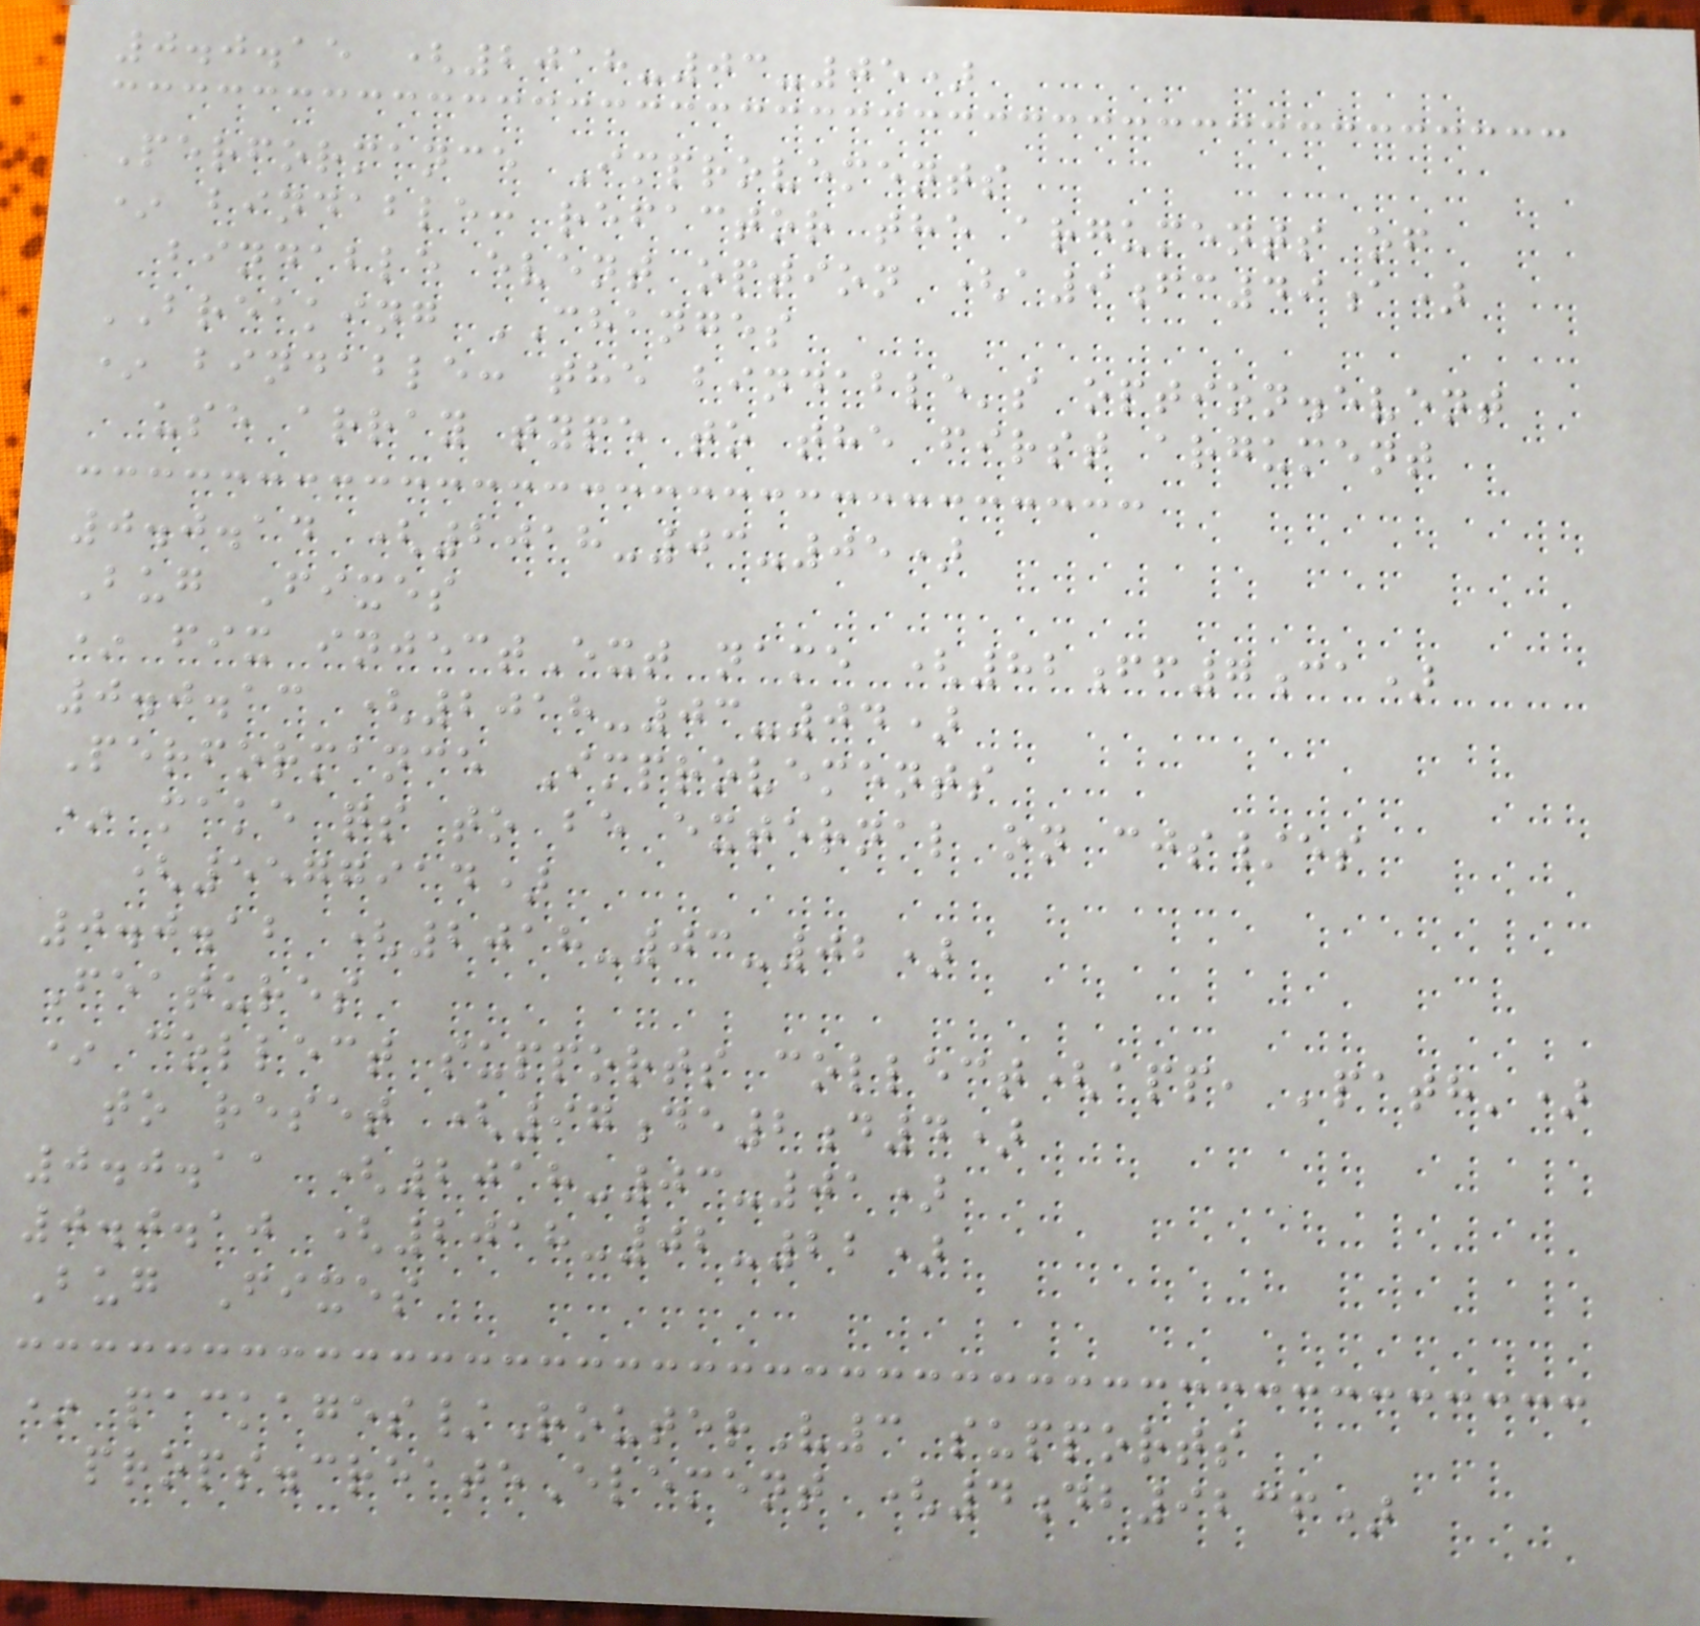0.0.15 (2018-03-05)
Performance Improvements
* bindable: refactor the arguments of
bindable event option (a9fc49a)
BREAKING CHANGES
* bindable: the bindable's option.event
use array type to the first argument
0.0.14 (2018-03-05)
Bug Fixes
* fix injectExt name (82ff7ca)
0.0.13 (2018-03-04)
Performance Improvements
* make qs to be external on cjs/es
(5577914)
0.0.12 (2018-03-02)
Features
* collect supports collect(app, 'path')
to reset (97de2d4)
0.0.11 (2018-03-01)
0.0.10 (2018-02-22)
Bug Fixes
* packages/RouterV3 supports
props.createElement (4db9236)
